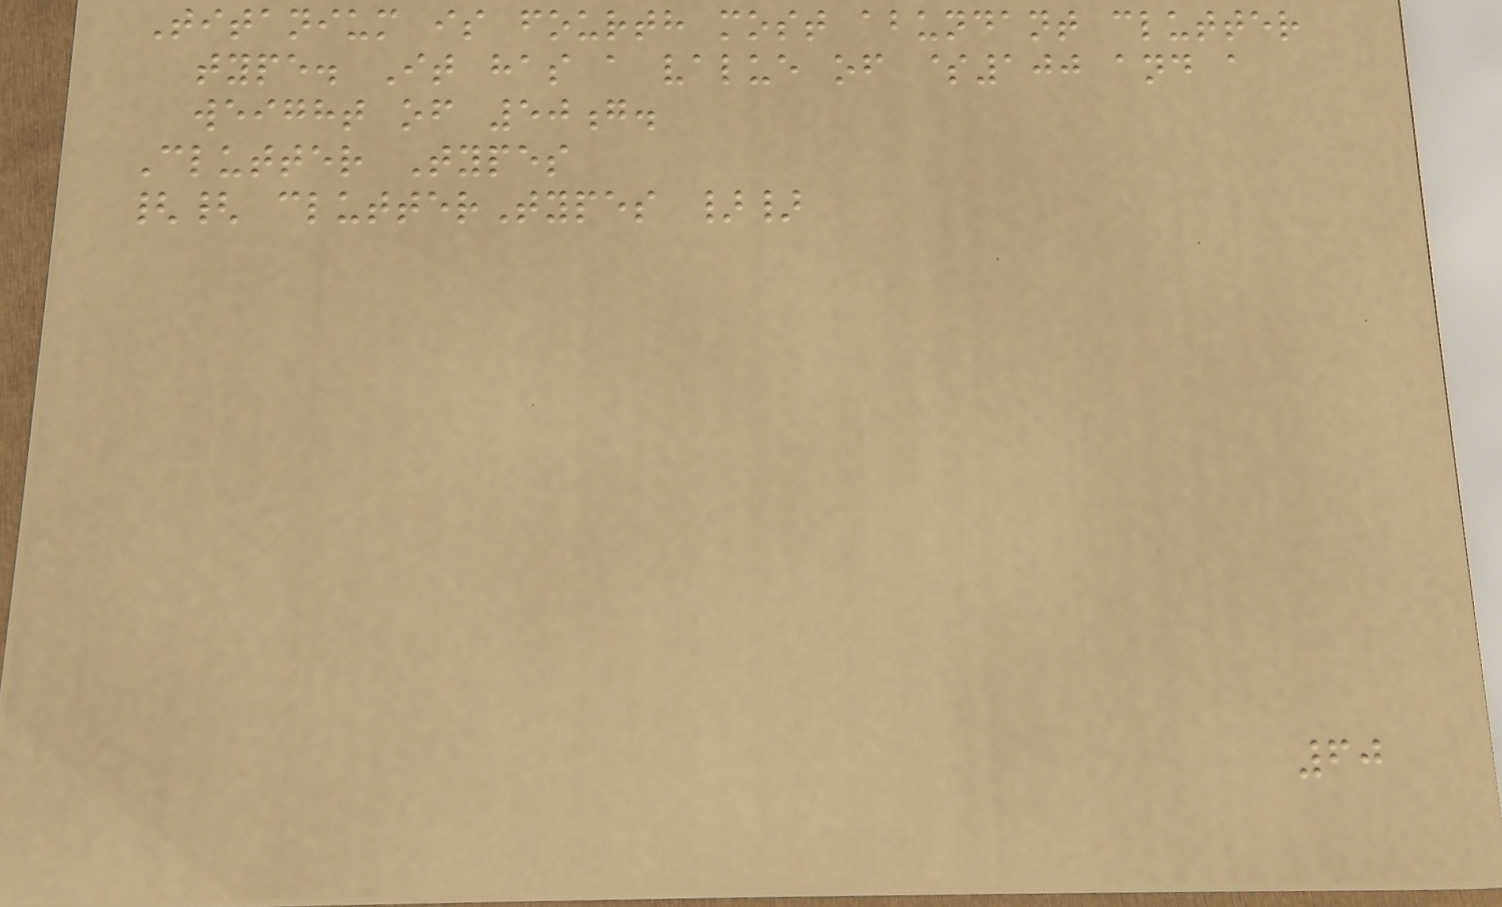Titanium is fourth most abundant clutter
type. It has a value of $100 and a
weight of 50g.
Clutter Types
{{ clutterTypes }}
60
